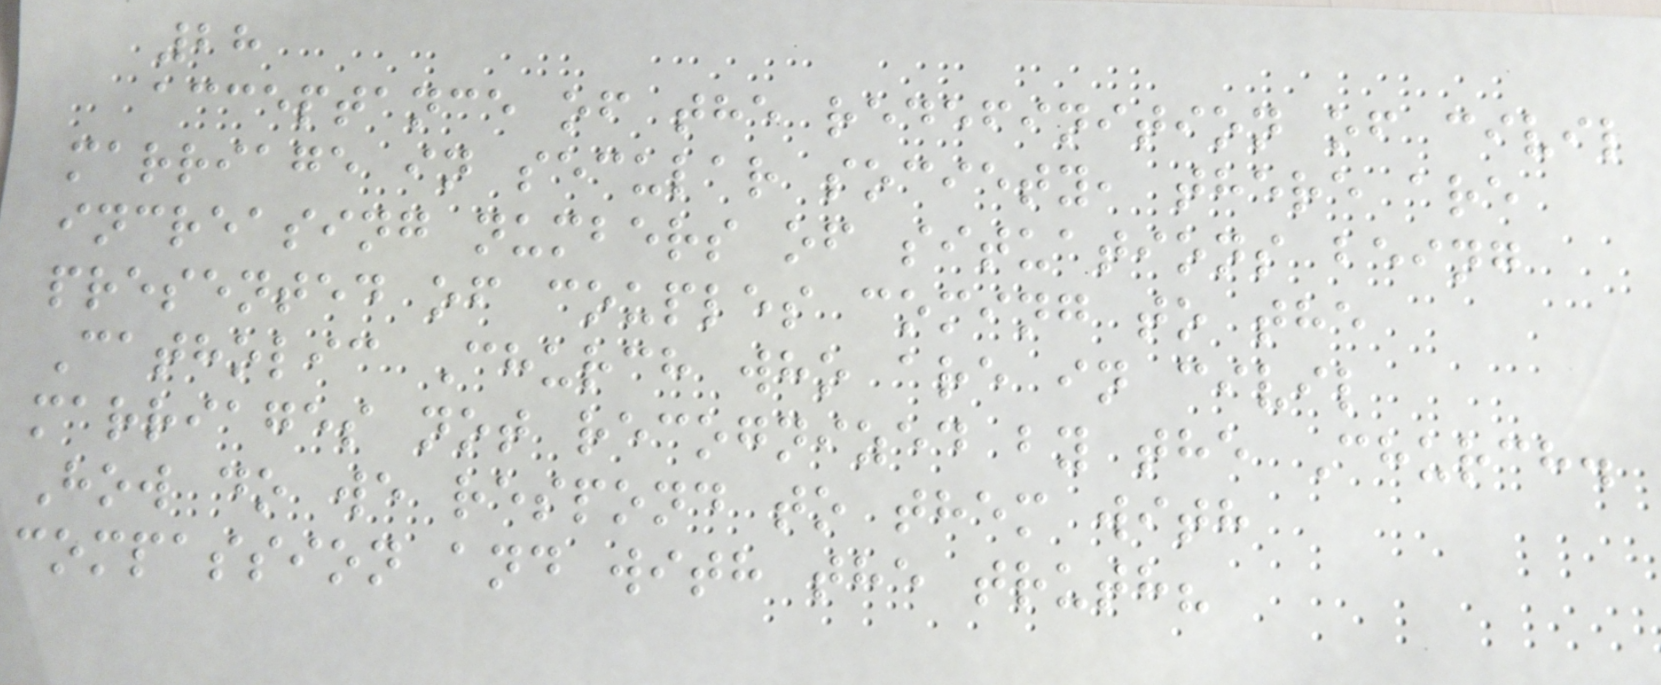28
acceptance of the redefinition of civil
marriage in secular society, there are
increasing numbers of situations being
presented of couples coming to the
Catholic Church who are in civil
marriages not recognized by the Church.
How do we respond to them with
compassion and with the truth?
